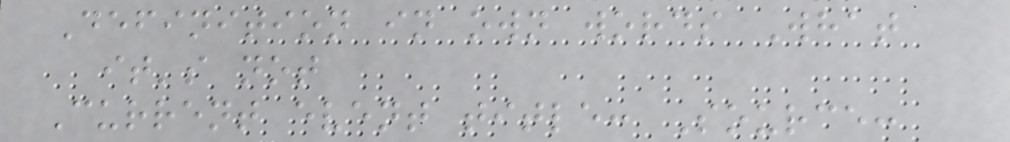Definition in own words What
it's not
Current event title: Source:
